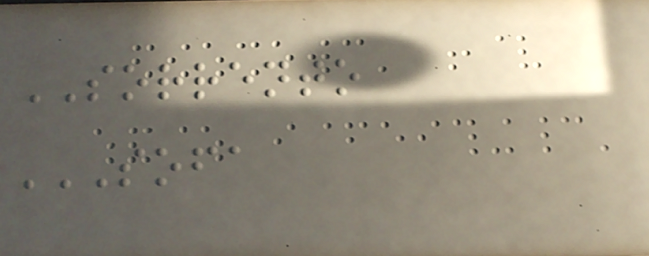SORRENTO
SOFA
